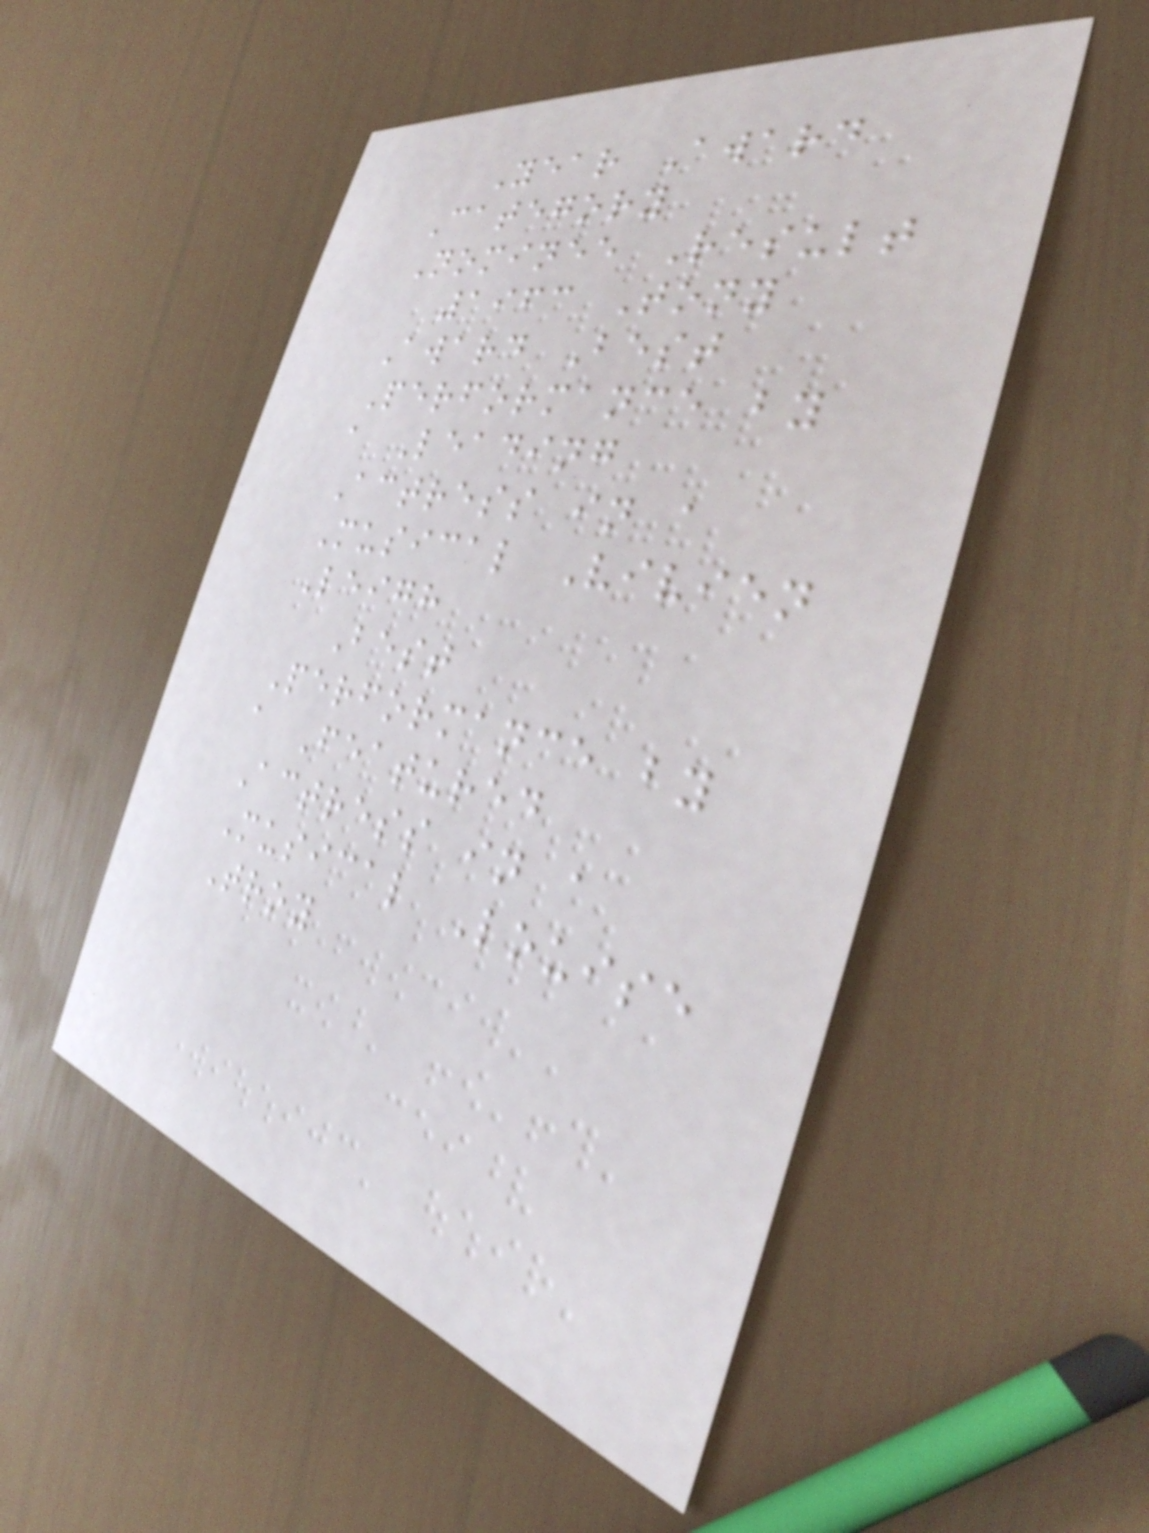Year Award
Category
Nominee Result
1963 Tony
Award Best
Performance by
a Leading
Actress in a
Musical Vivien
Leigh
Best
Performance by
a Featured
Actress in a
Musical Louise
Troy
